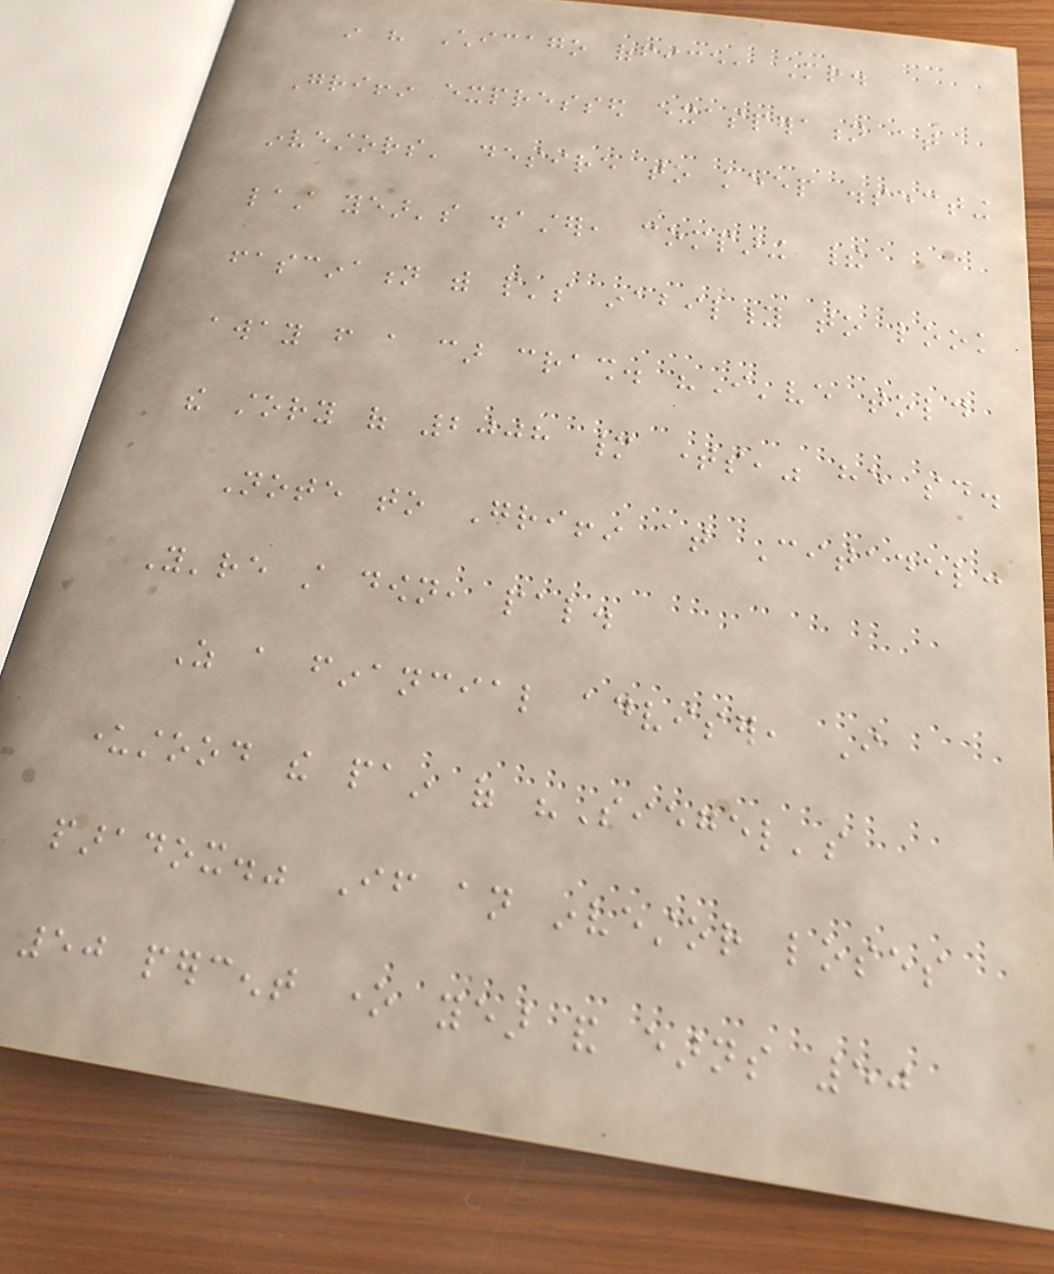in his Chicago office, Mr.
Griffin expressed exasperation at
investors' desire to keep dissecting
last year's disaster, comparing their
fascination with people's inability to look
away from a car crash. "I've told
the story of 2008 many times," he said.
Note to Griffin at Citadel:
You're still down, pal.
As a financial adviser, I
understood the pain of "Siegel's
paradox." If an investor loses
50 percent one year and earns 50
